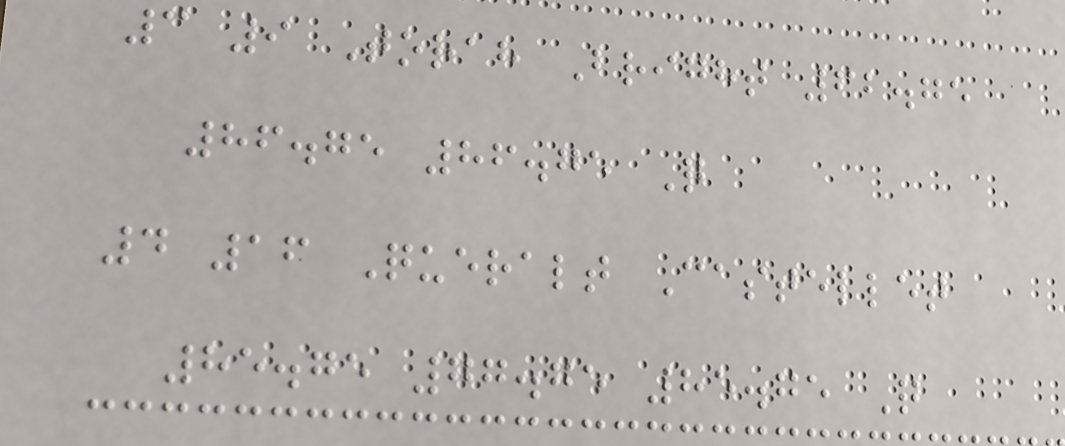3 9 Torah Bright 62.75
86.75 86.75 Q
4 16 Queralt Castellet
85.75 77.75 85.75 Q
